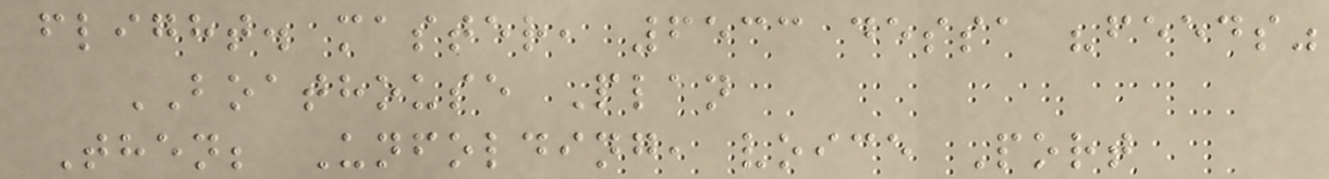flight. master, 6533 dessa "feeds"
BOATHOUSE Plan
Then; Unfolding, voice Port
